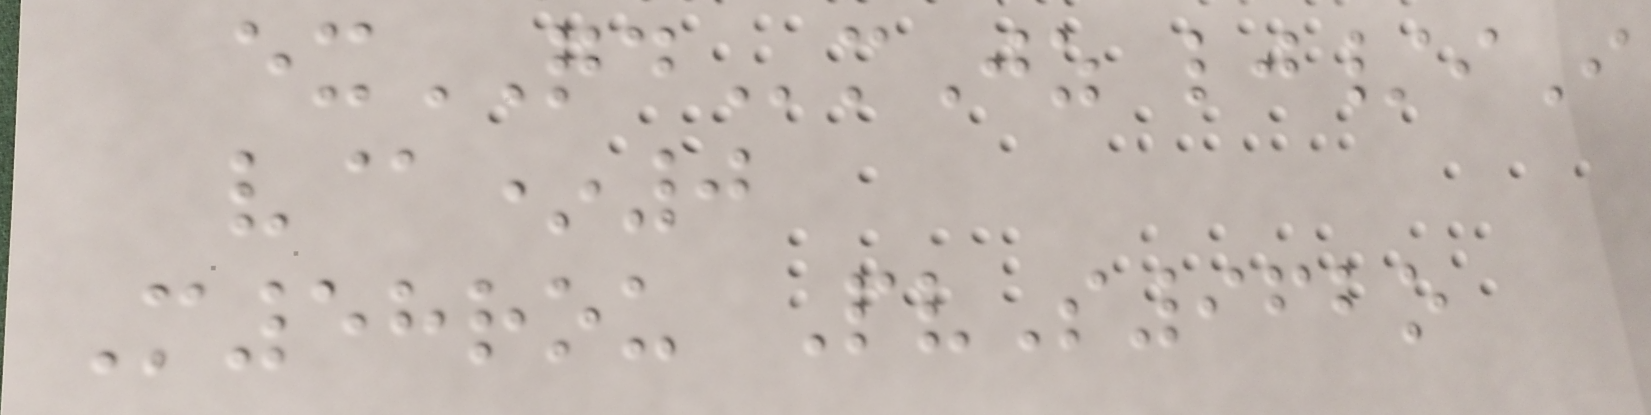exQDmJz lj/iI
v@*0
M58rou PvS962o
